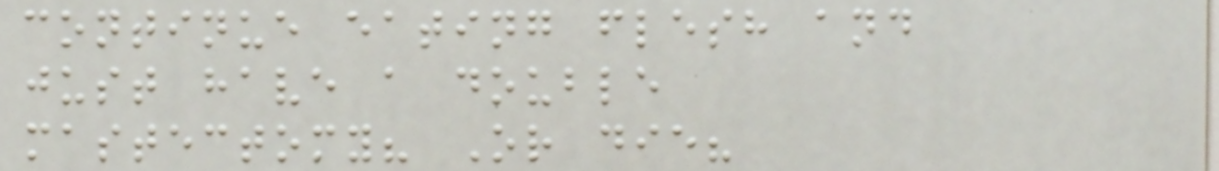continue eating flesh and
just have a double
mastectomy? Or die?
